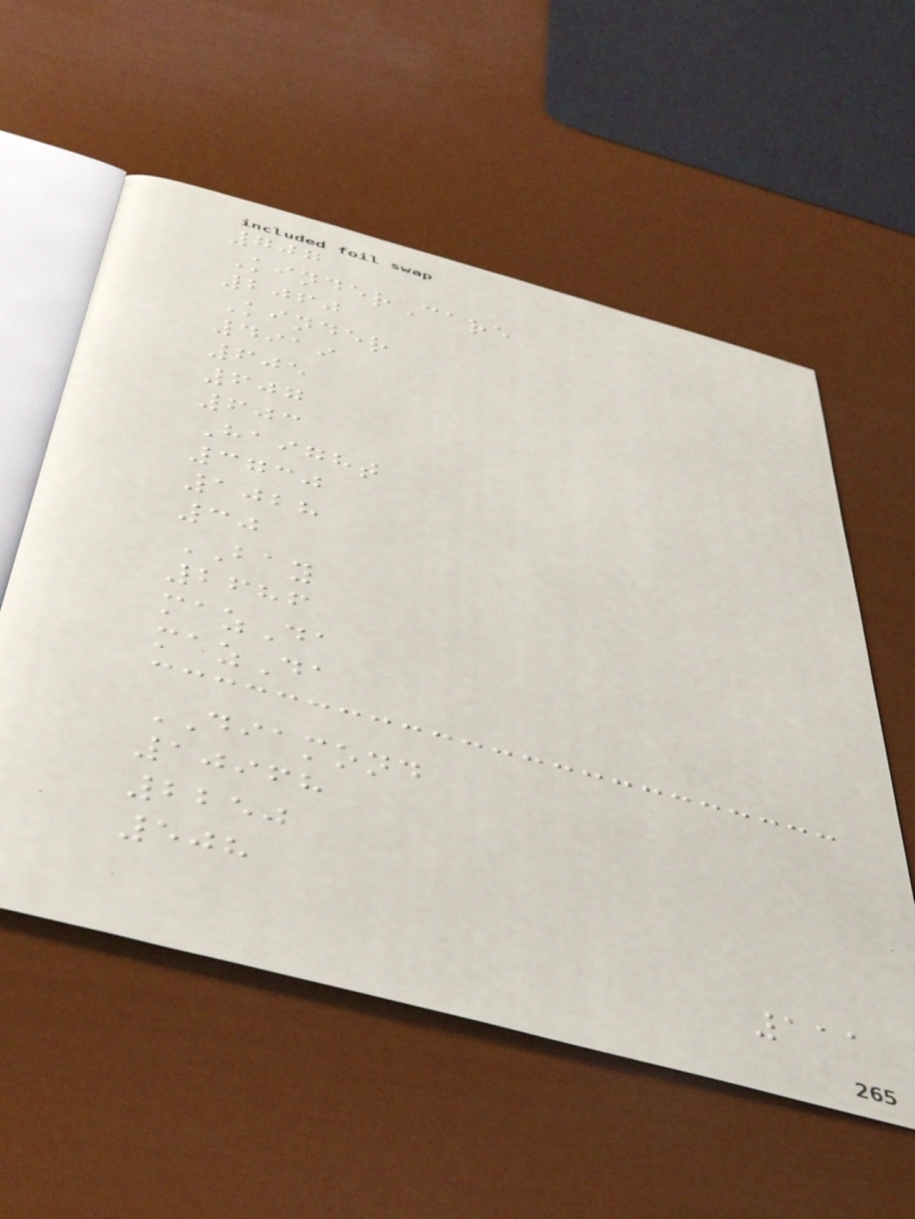707
KinderCare
2060
Kinder
4919
605
607
603
Haight
3730
1028
30
BAY
2686
mazDa
mazDa
DIAMOND
10968
2250
508
111
